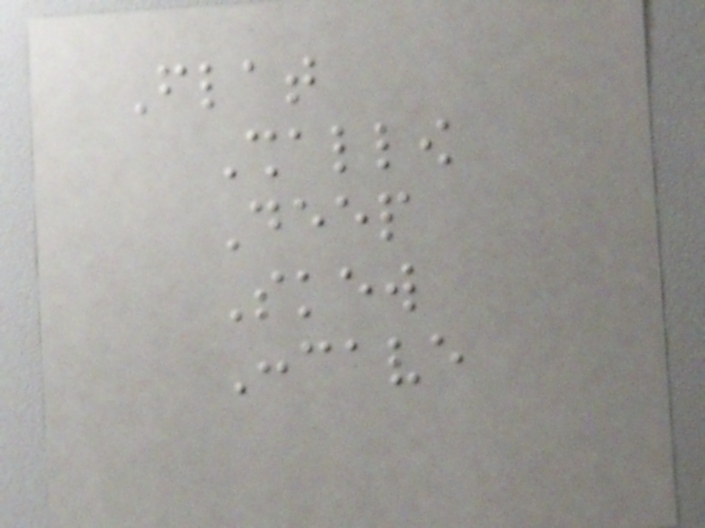Flat
Shallow
Deep
Skew
Concave
